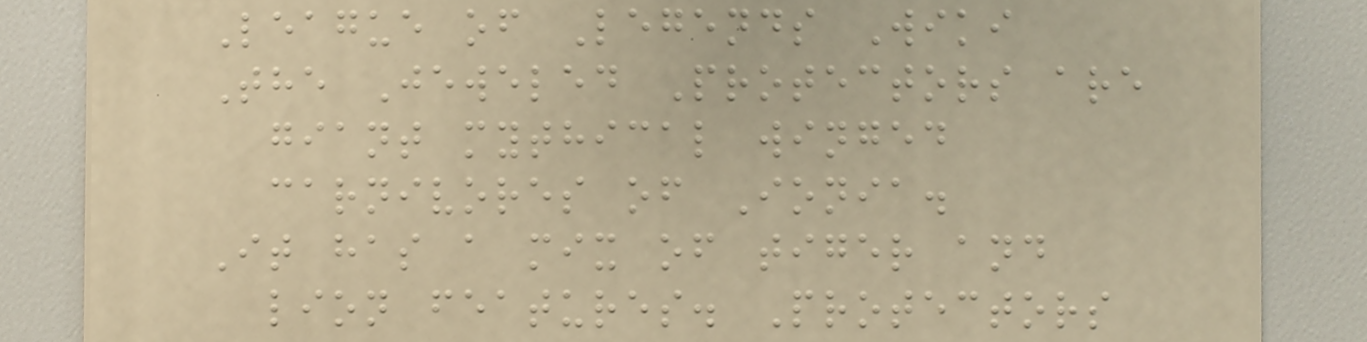League of Legends Wiki
The Jeweled Protectors are
giant mythical winged
carnivores of Ionia.
It has a mix of tiger and
lion features. Protectors
